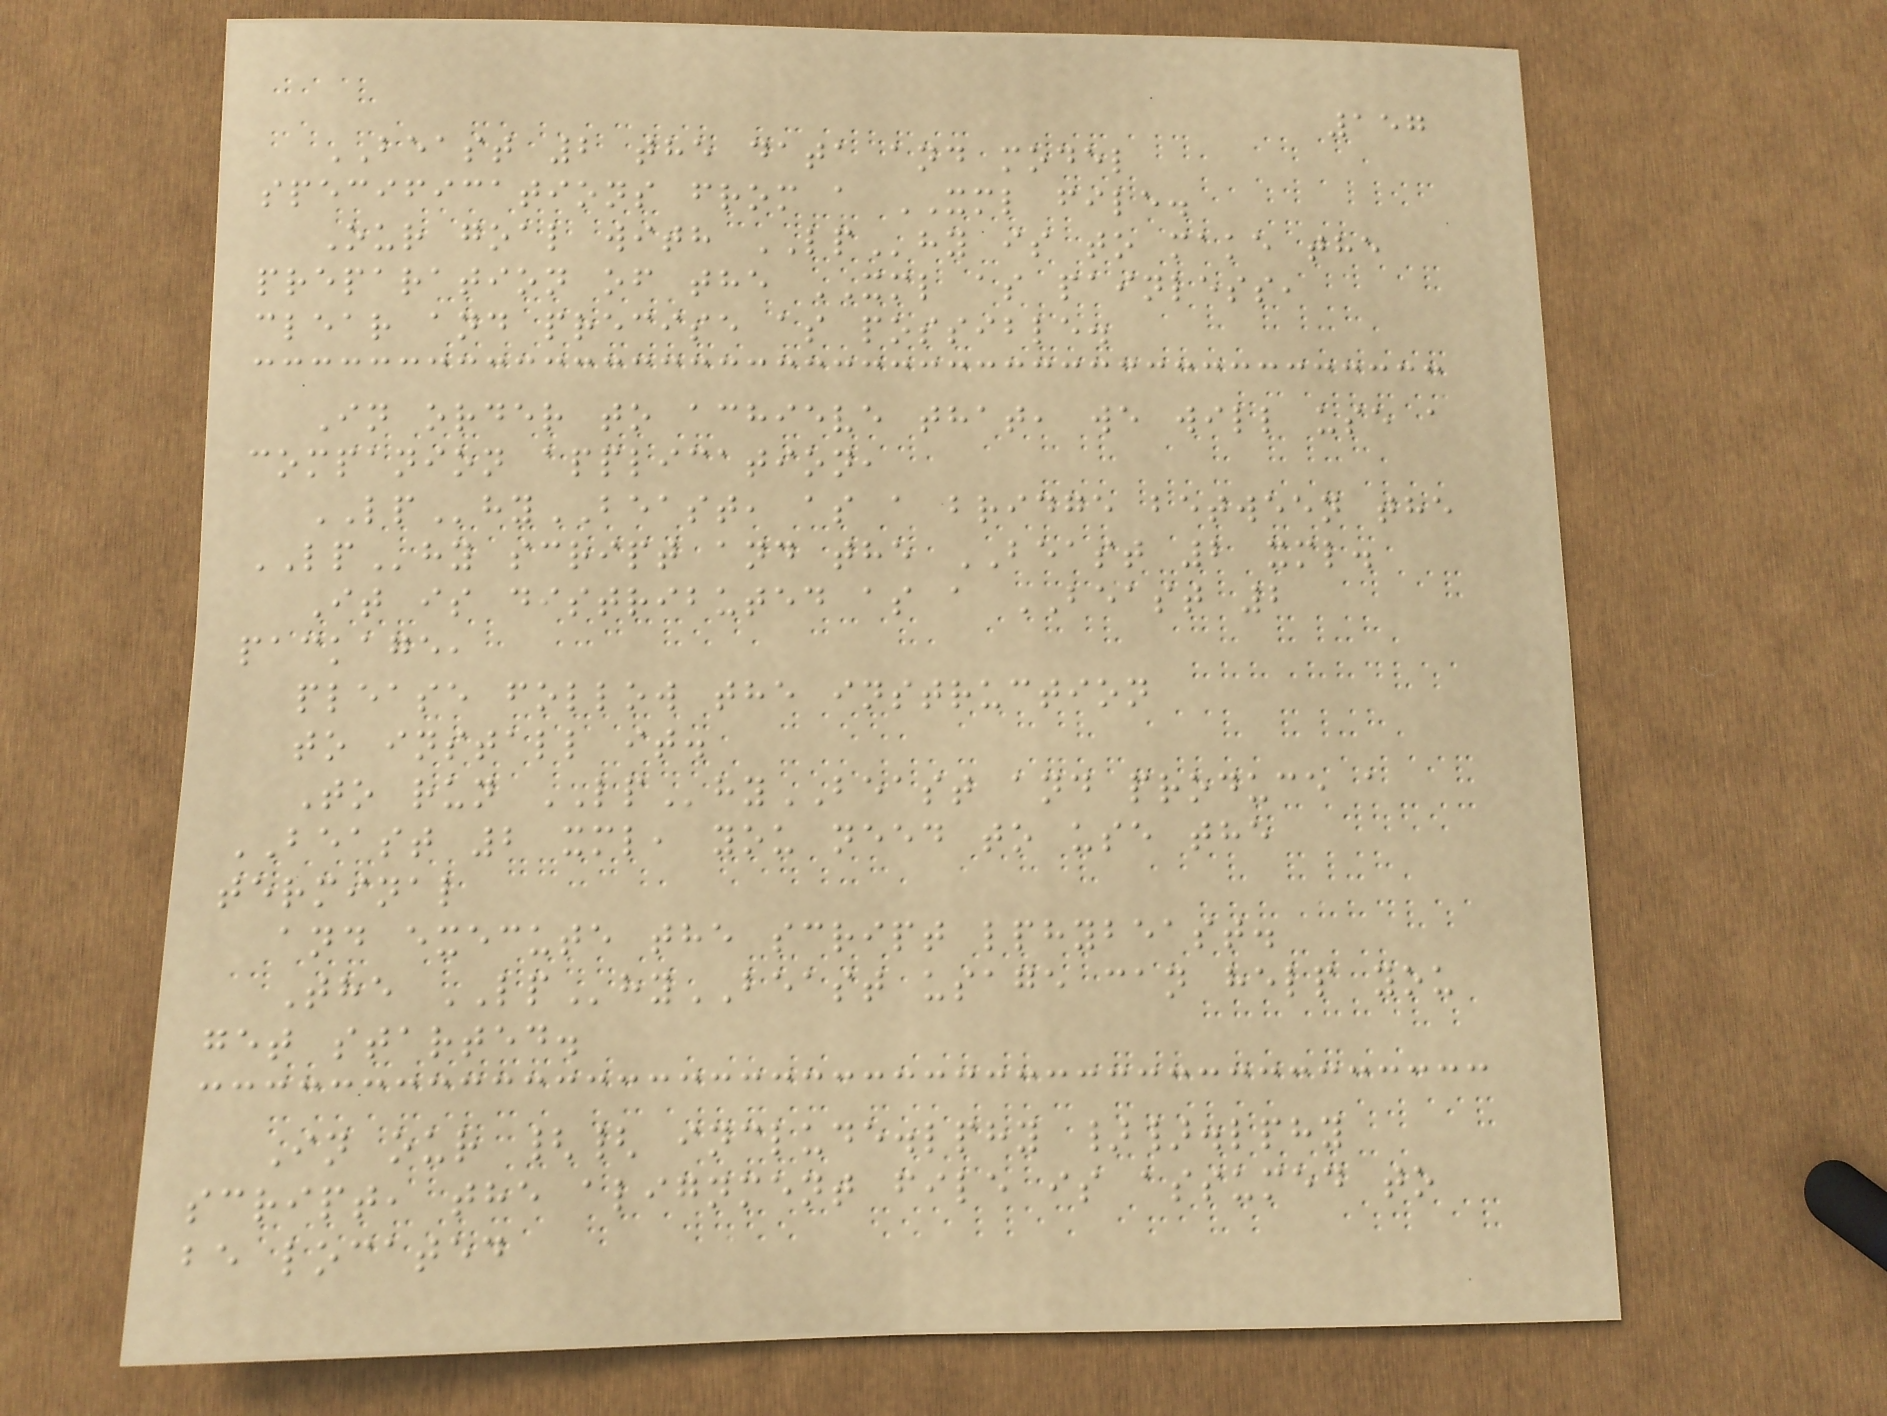157
BEAST 2 the data and model
specifications from a XML file.
Our goal with LPhy is to make the
preparation of the XML as painless,
clear and precise as possible.
In order to achieve that, we will use a
companion application,
LPhyBEAST, as a bridge between the
LPhy script and the BEAST 2 xml.
It is distributed as a BEAST 2
package,
please follow the instruction
to install it.
To run LPhyBEAST and produce a
BEAST 2 xml, you need to use the
terminal
and execute the script lphybeast.
The LPhyBEAST usage can help you
get started.
In our {{ include.lphy }}.lphy
script, the alignment file is assumed to
be located
